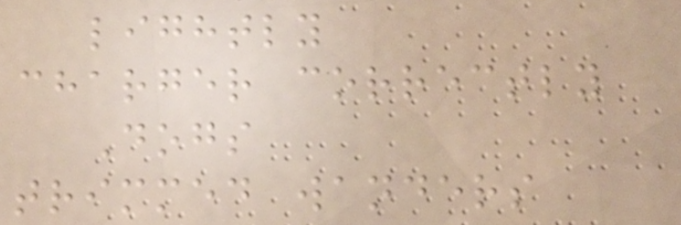lightly
charger correctly
Dogs
trimmed wanders
